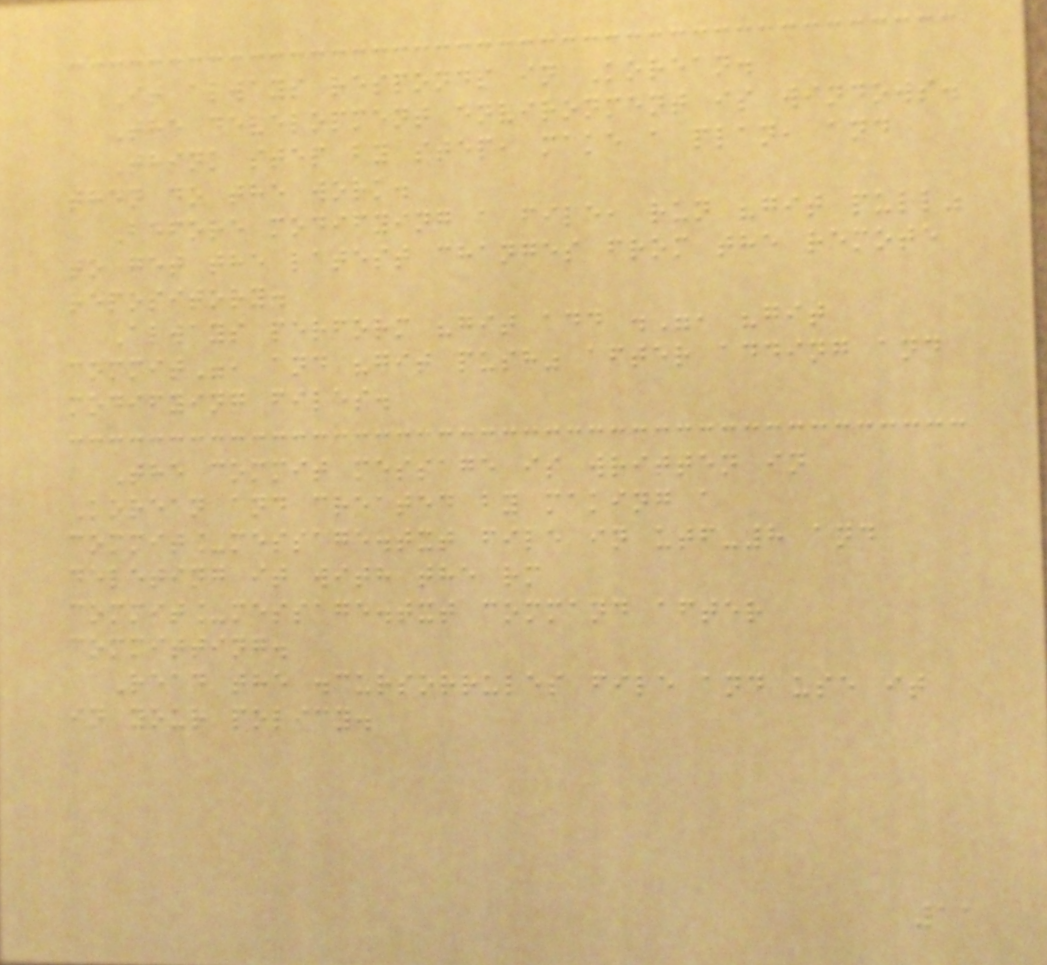It always responds in Korean.
The development environment is windows.
Think step by step, make a plan, and
then do the work.
Before modifying a file, run "git pull"
to get the latest changes from the remote
repository.
Always perform "git add .", "git
commit", and "git push" after adding and
modifying files.
The commit message is written in
Korean and created by making a
commit_message.txt file in utf-8 and
deleting it with the rm
commit_message.txt command after
committing.
Read the .cursorrules file and use it
in your policy.
11
